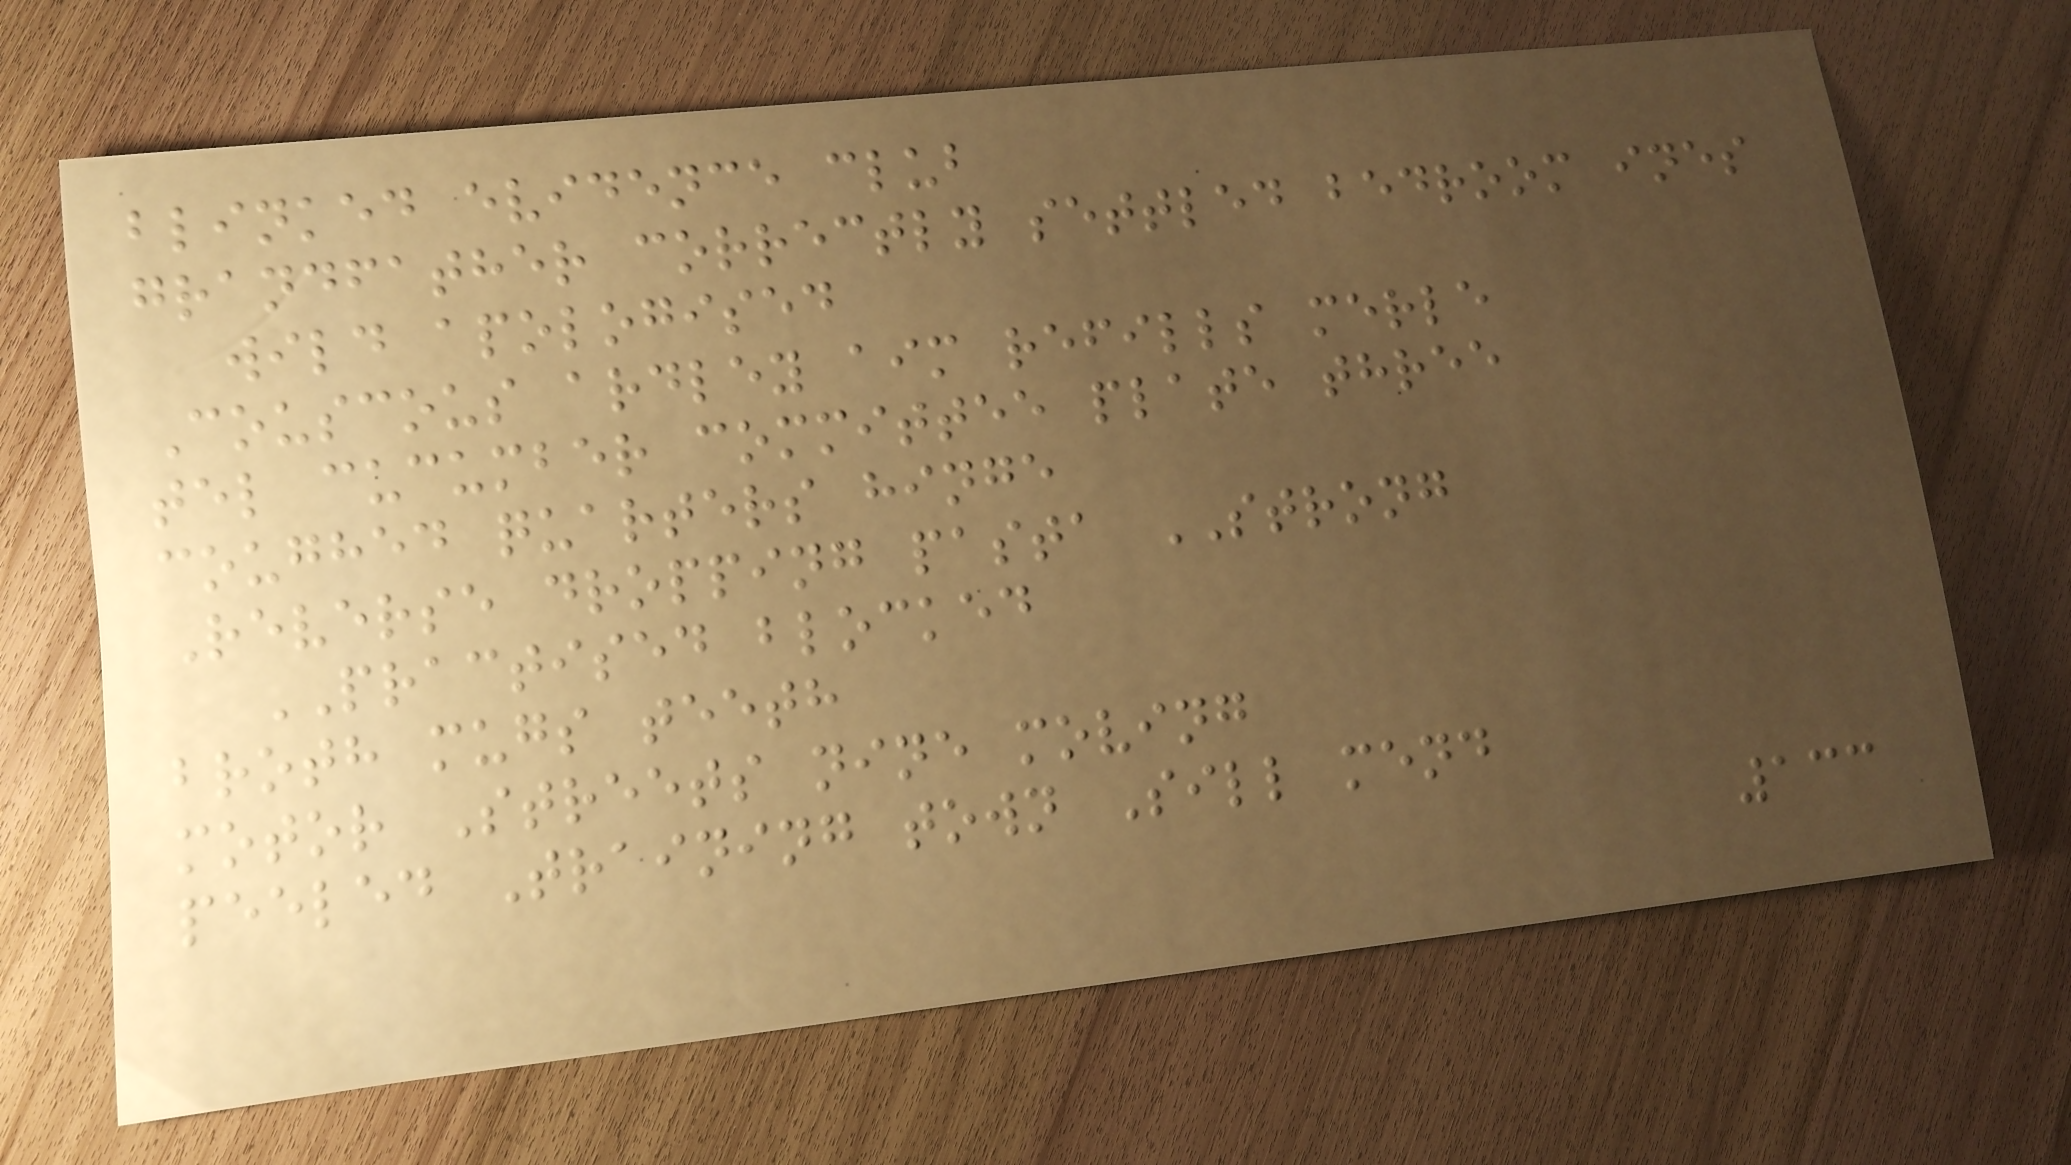blinked evidence club
grandfather correctly settled bedroom ines
wild apologised
Couscous ardley aim refills merle
tel cucumber committee plate three
coughed quarters hinge
Reverse dropping pasta STRONG
PRACTISED blocked
broth mugs teeth
motor Streets nine moving
peeled Training town Sill mend
133
